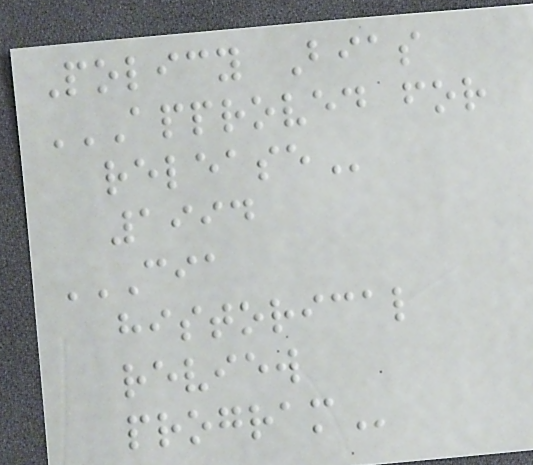Policy Bias
APPROVED FOR
RELEASE
1994
CIA
HISTORICAL
REVIEW
PROGRAM
